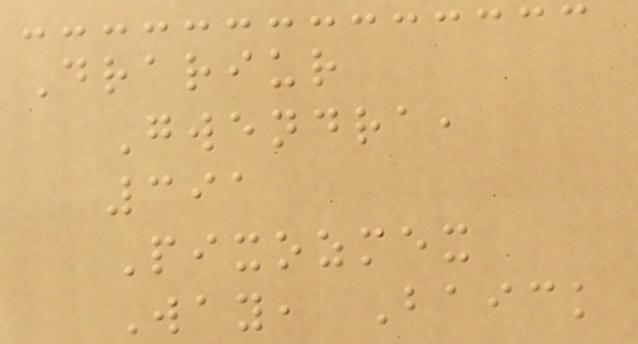Drariur
Gwendra,
391
Pixozmex
Way, Baick
